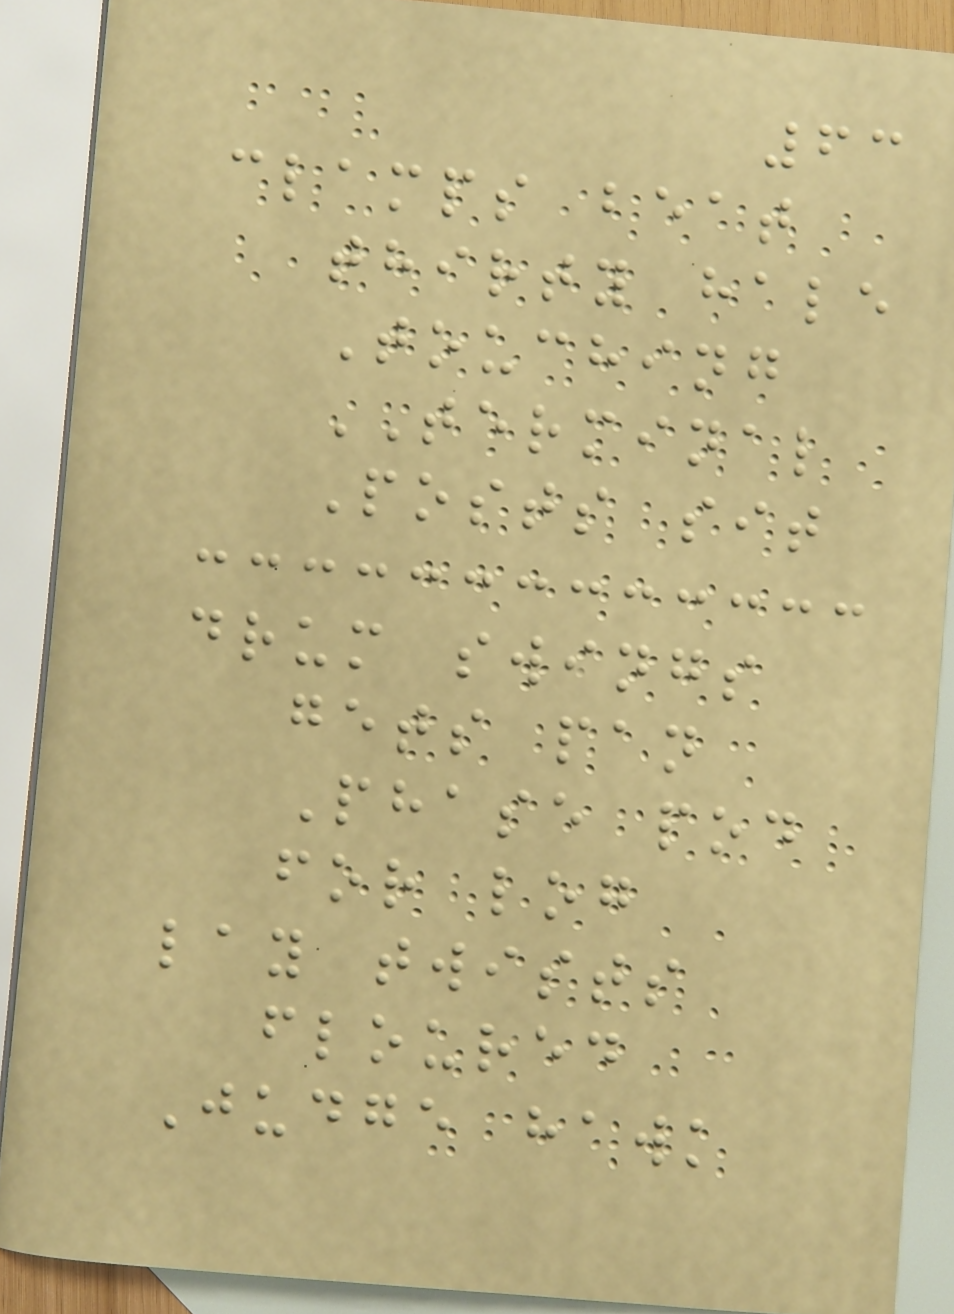63
clamps beat
thirty hale
Touching
TERMINAL
Posts sit
drum swings
gets pan
Phase pod
for log
lay twists
floured
Judge hawk
